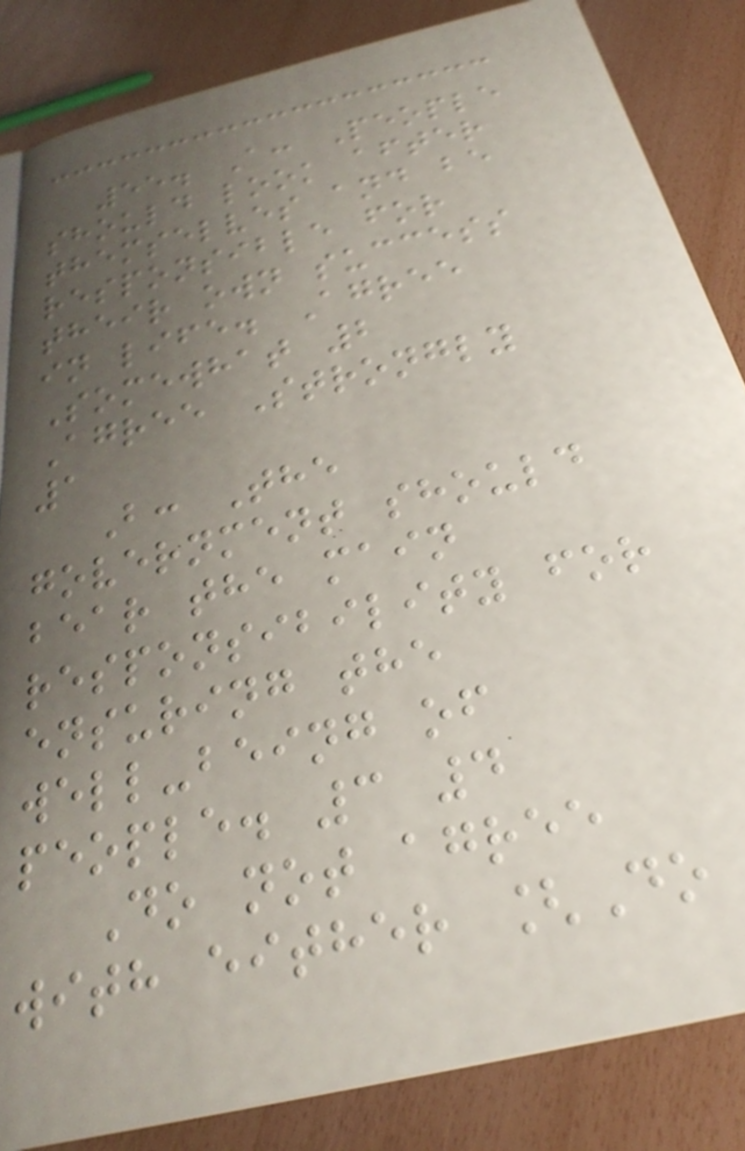55. A: People
should look after
themselves and be
responsible for
their own success
in life. Agree
Somewhat 2
Agree Strongly
1
B: The
government should
bear the main
responsibility for
ensuring the
well-being of
people. 3 4
Do not agree
with either [Do
